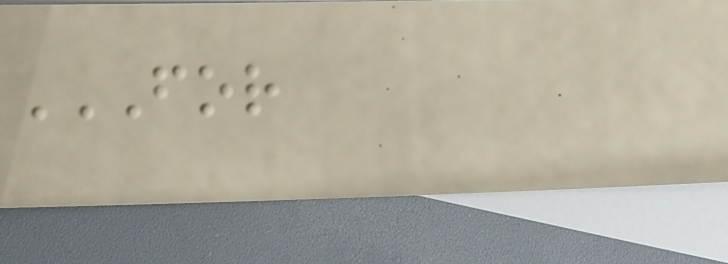FOR
